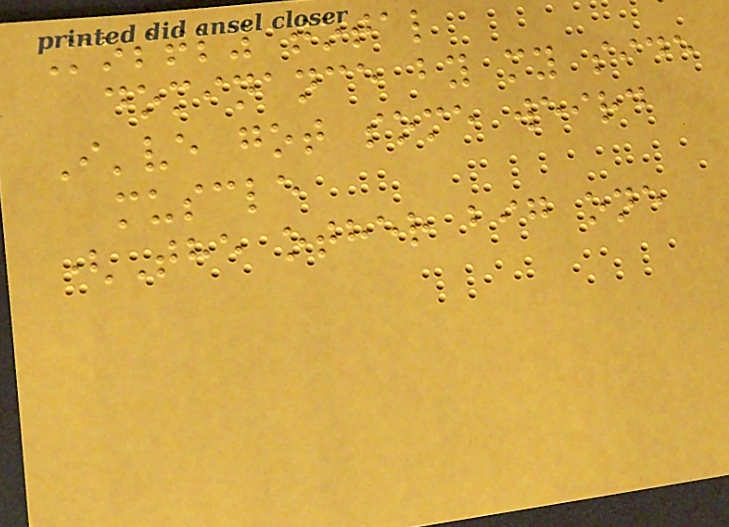Mostly total
dominance by my side
I've got some weird
muscle
(The other big one
